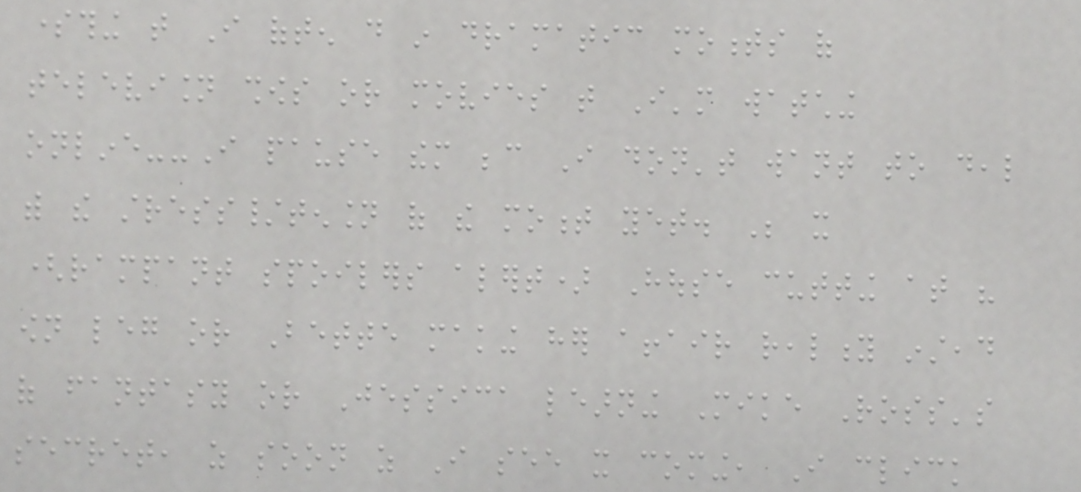something that I often do in dramatic moments of
television shows or movies that I'm watching
online--I pause them because I don't want to deal
with the stress/tension of the moment yet. Be it
(rampant spoilers alert) House cutting at his
own leg or Bette making her affair reality instead
of fantasy or Jessica learning Mike Ross's
secret, as soon as I see it coming, I click
